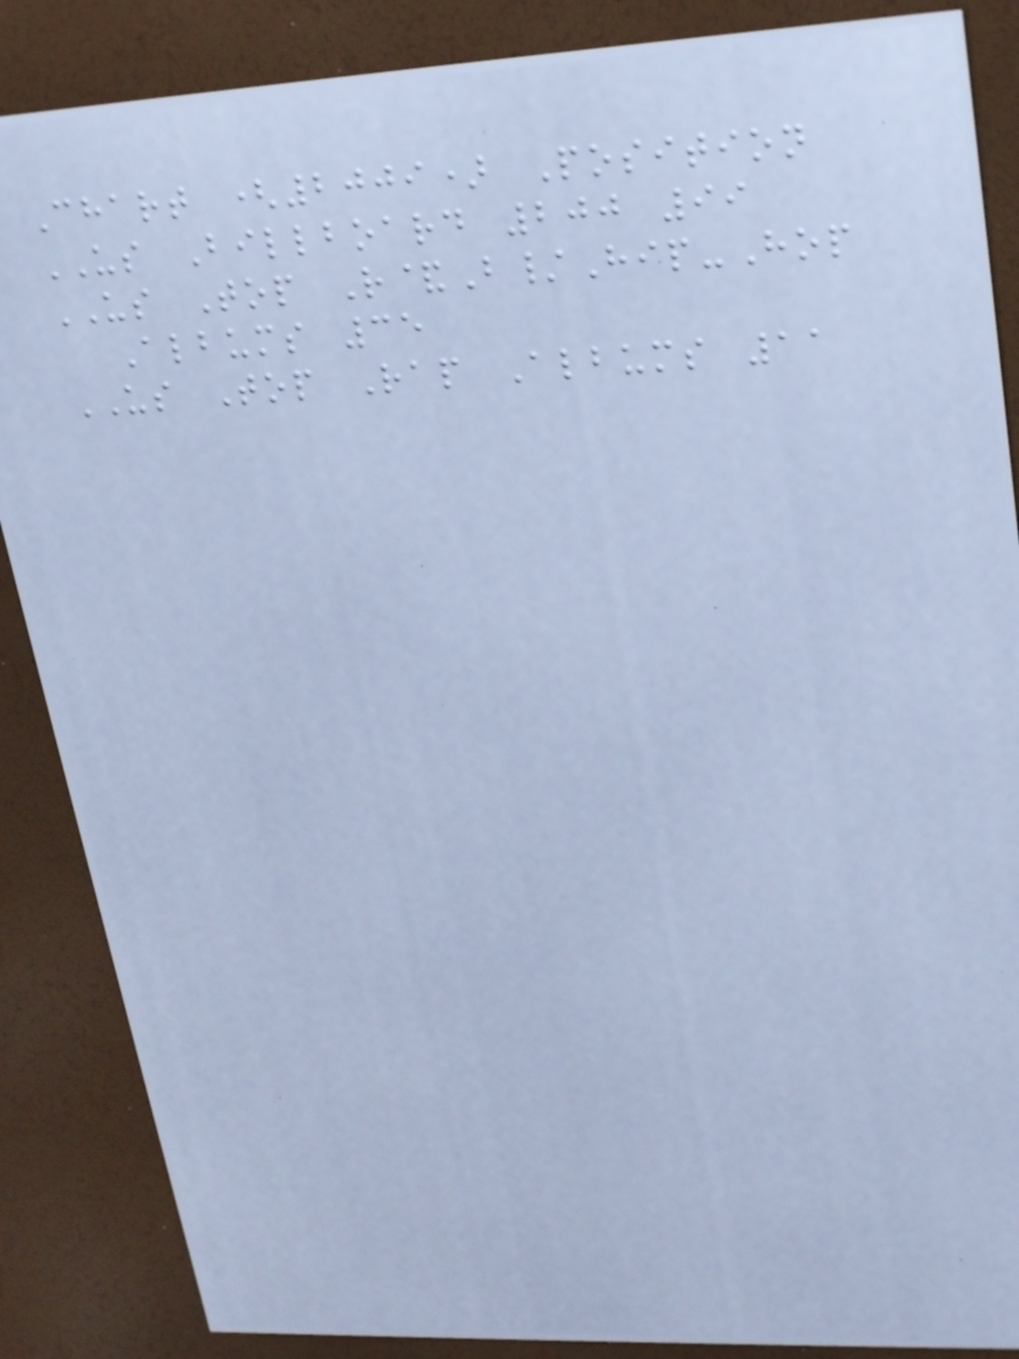Chart (2009) Position
US Billboard 200 99
US Top R&B/Hip-Hop
Albums 35
US Top Rap Albums 11
